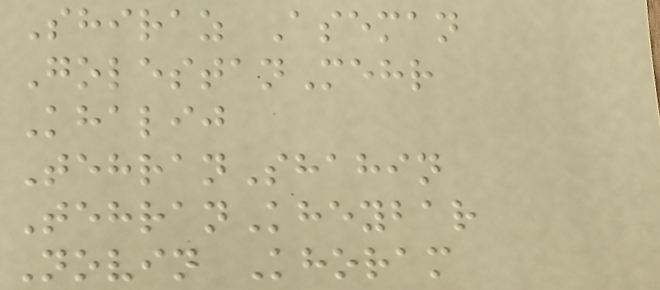Shiraz Aseman
GolestanMehr
Khalij
TehranShahin
TehranKheybar
Novin Khoram
